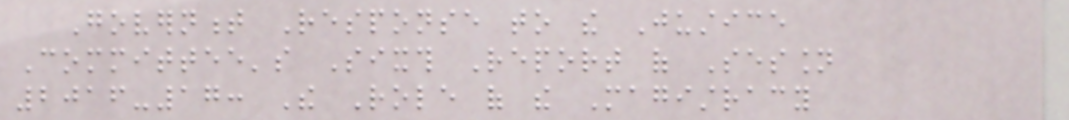Government Response to the Justice
Committee's Sixth Report of Session
2016-17: The Role of the Magistracy
